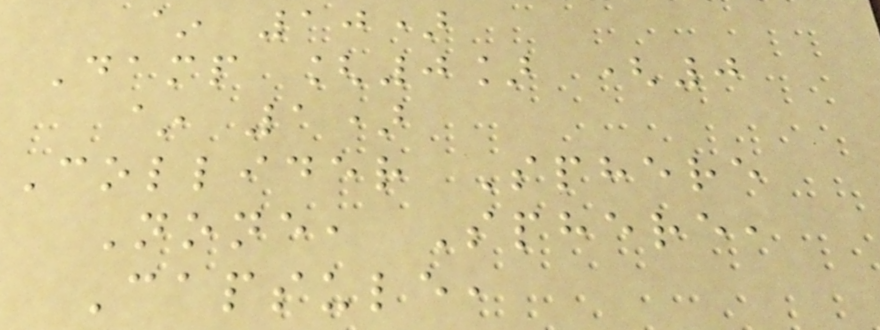~ 10)
Damp [0] (0
~ 1)
Collider Sphere
None, Sphere,
Capsule,
